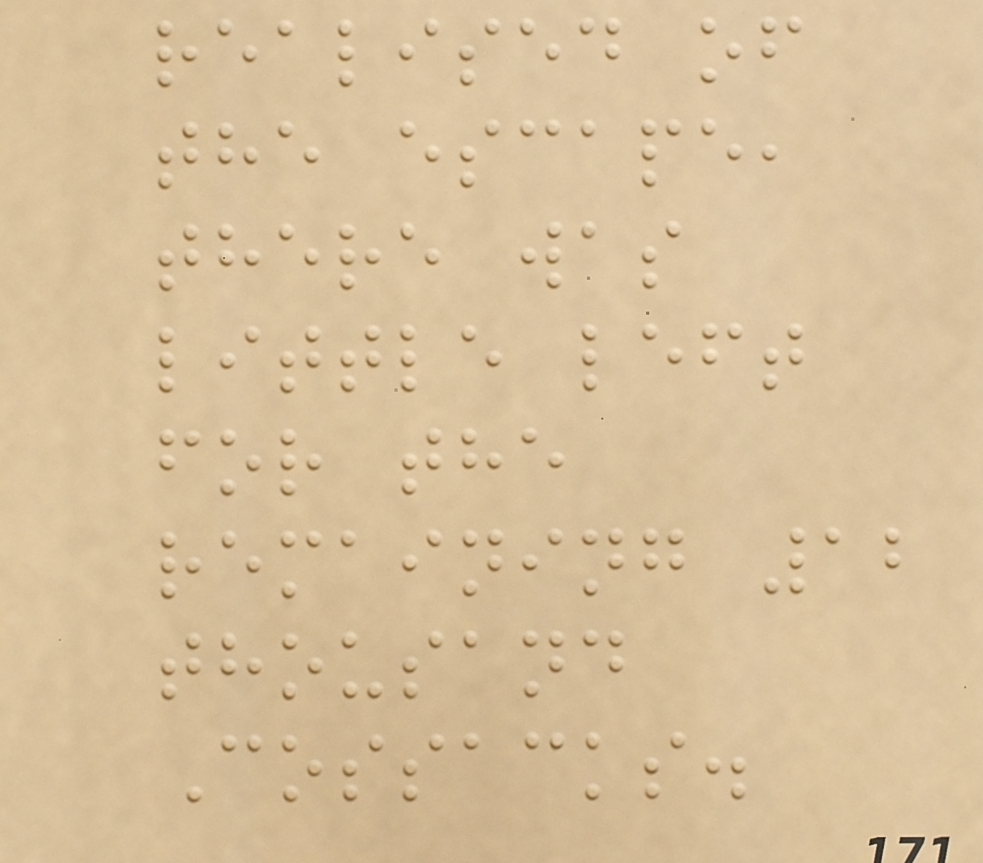realised of
the escape,
there was
little left
for the
remaining 12
thousand
Cossacks.
